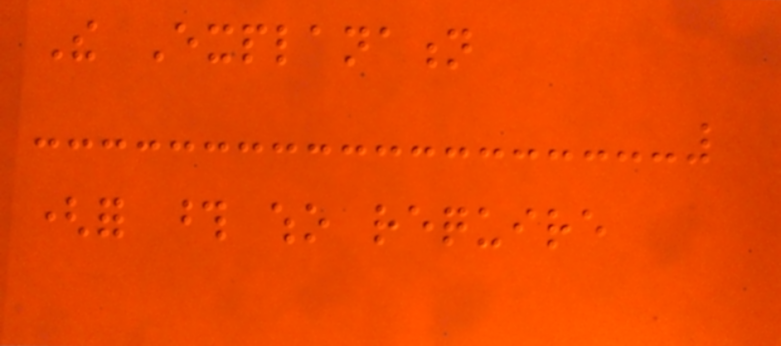The Explanation
(for those who require
